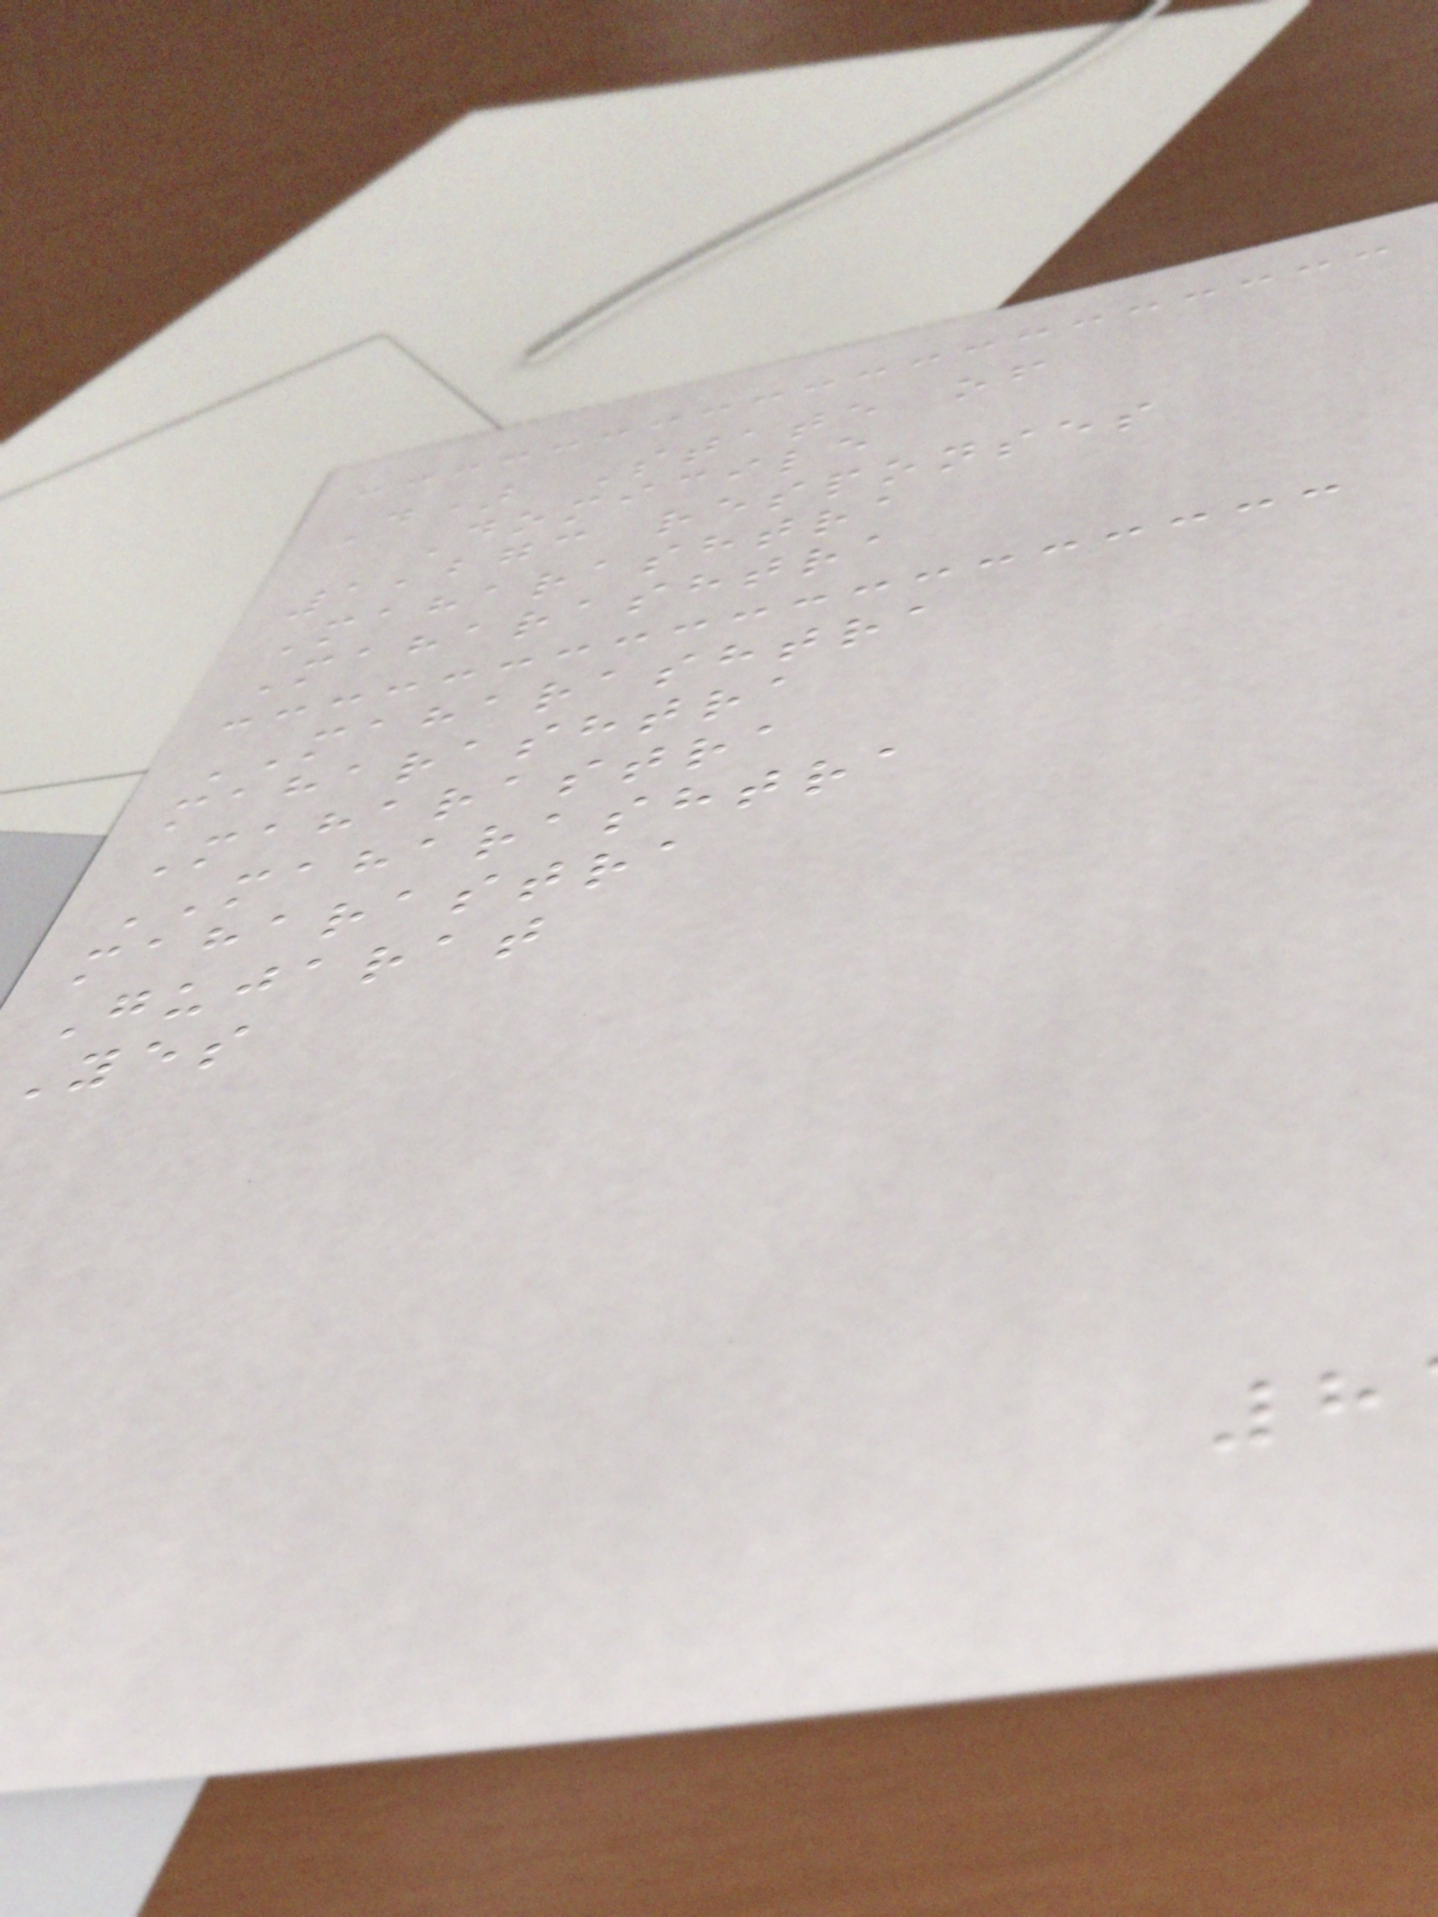D) State of
Domicile
1,273 responses
Maharashtra
Maharashtra
MAHARASHTRA
maharashtra
Maharastra
MAHARASHTRA
maharastra
Gujarat
Yes
